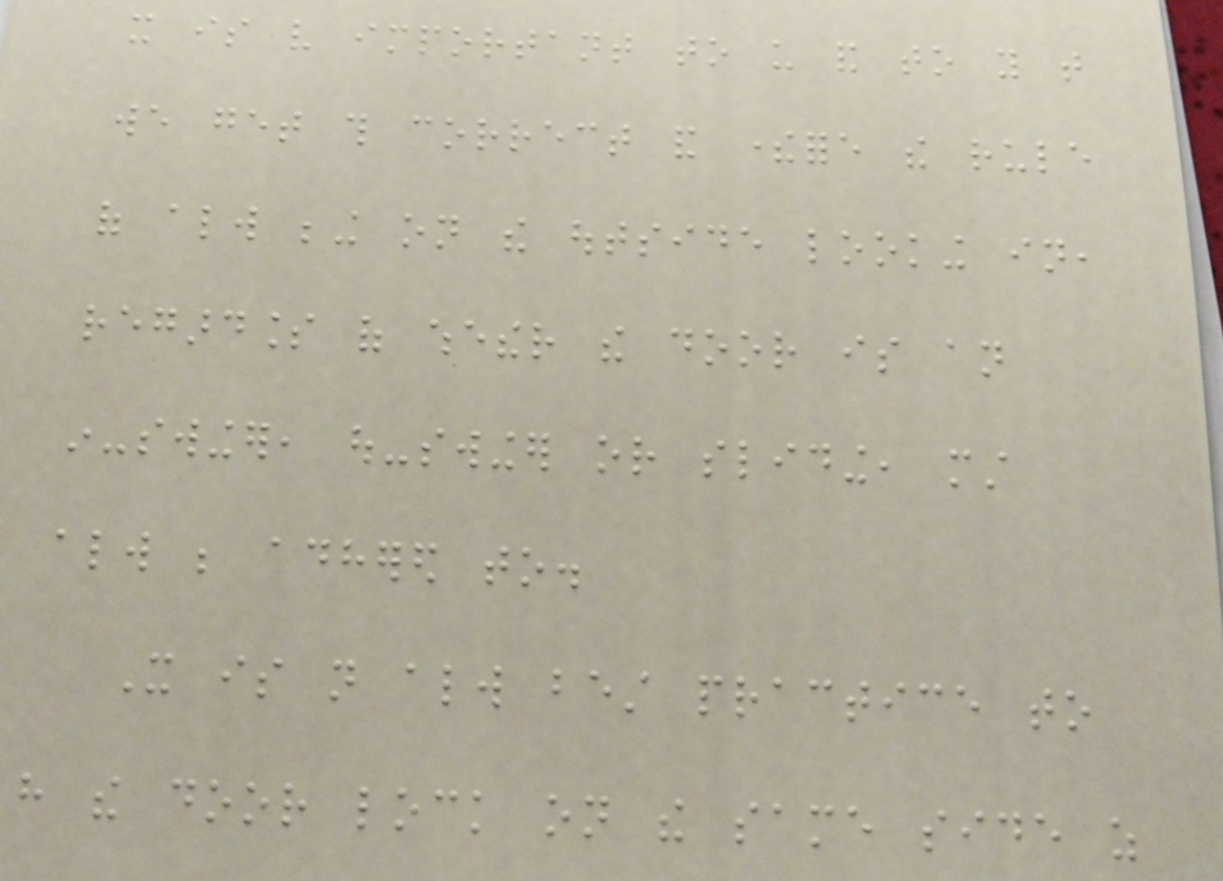it is very important to us and to you that
we get this correct and therefore the rule
of always being on the outside looking in,
regardless of whether the door is an
in-swinger, out-swinger or sliding, must
always be adhered to.
It is not always best practice to
have the door lock on the same side as
